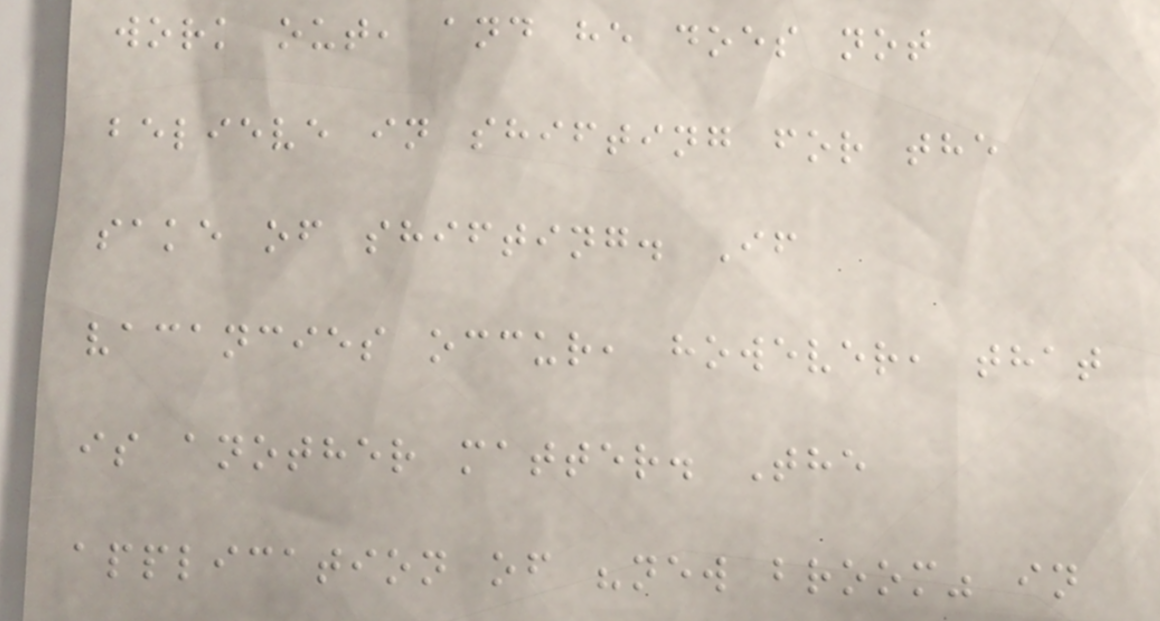work out, and he does not
believe in shifting for the
sake of shifting. If
vacancies occur, however, that
is another matter. The
application of "new broom" in
